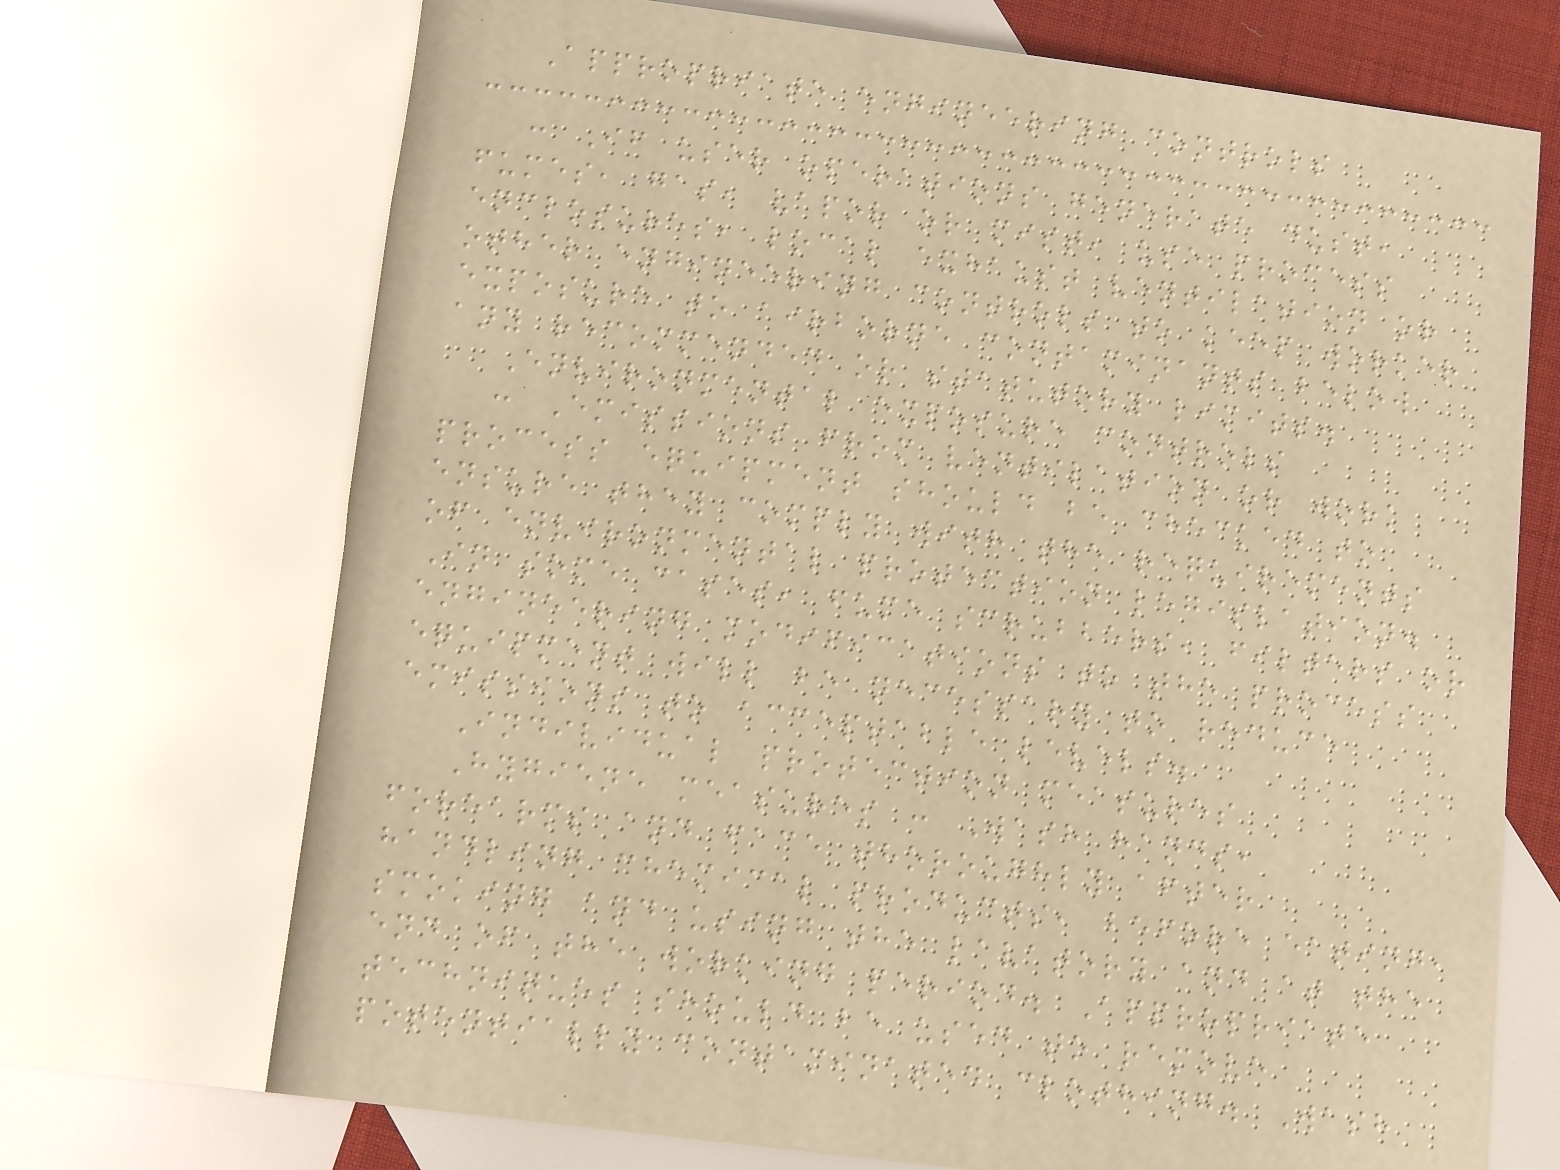Appropriate engineering controls
: If user operations generate dust,
fumes, gas, vapor or mist, use process
enclosures, local exhaust ventilation or
other engineering controls to keep worker
exposure to airborne contaminants below
any recommended or statutory limits.
Environmental exposure controls
: Emissions from ventilation or work
process equipment should be checked to
ensure they comply with the requirements
of environmental protection legislation.
In some cases, fume scrubbers, filters or
engineering modifications to the process
equipment will be necessary to reduce
emissions to acceptable levels.
Individual protection measures
Hygiene measures : Wash hands,
forearms and face thoroughly after
handling chemical products, before eating,
smoking and using the lavatory and at the
end of the working period. Appropriate
techniques should be used to remove
potentially contaminated clothing. Wash
